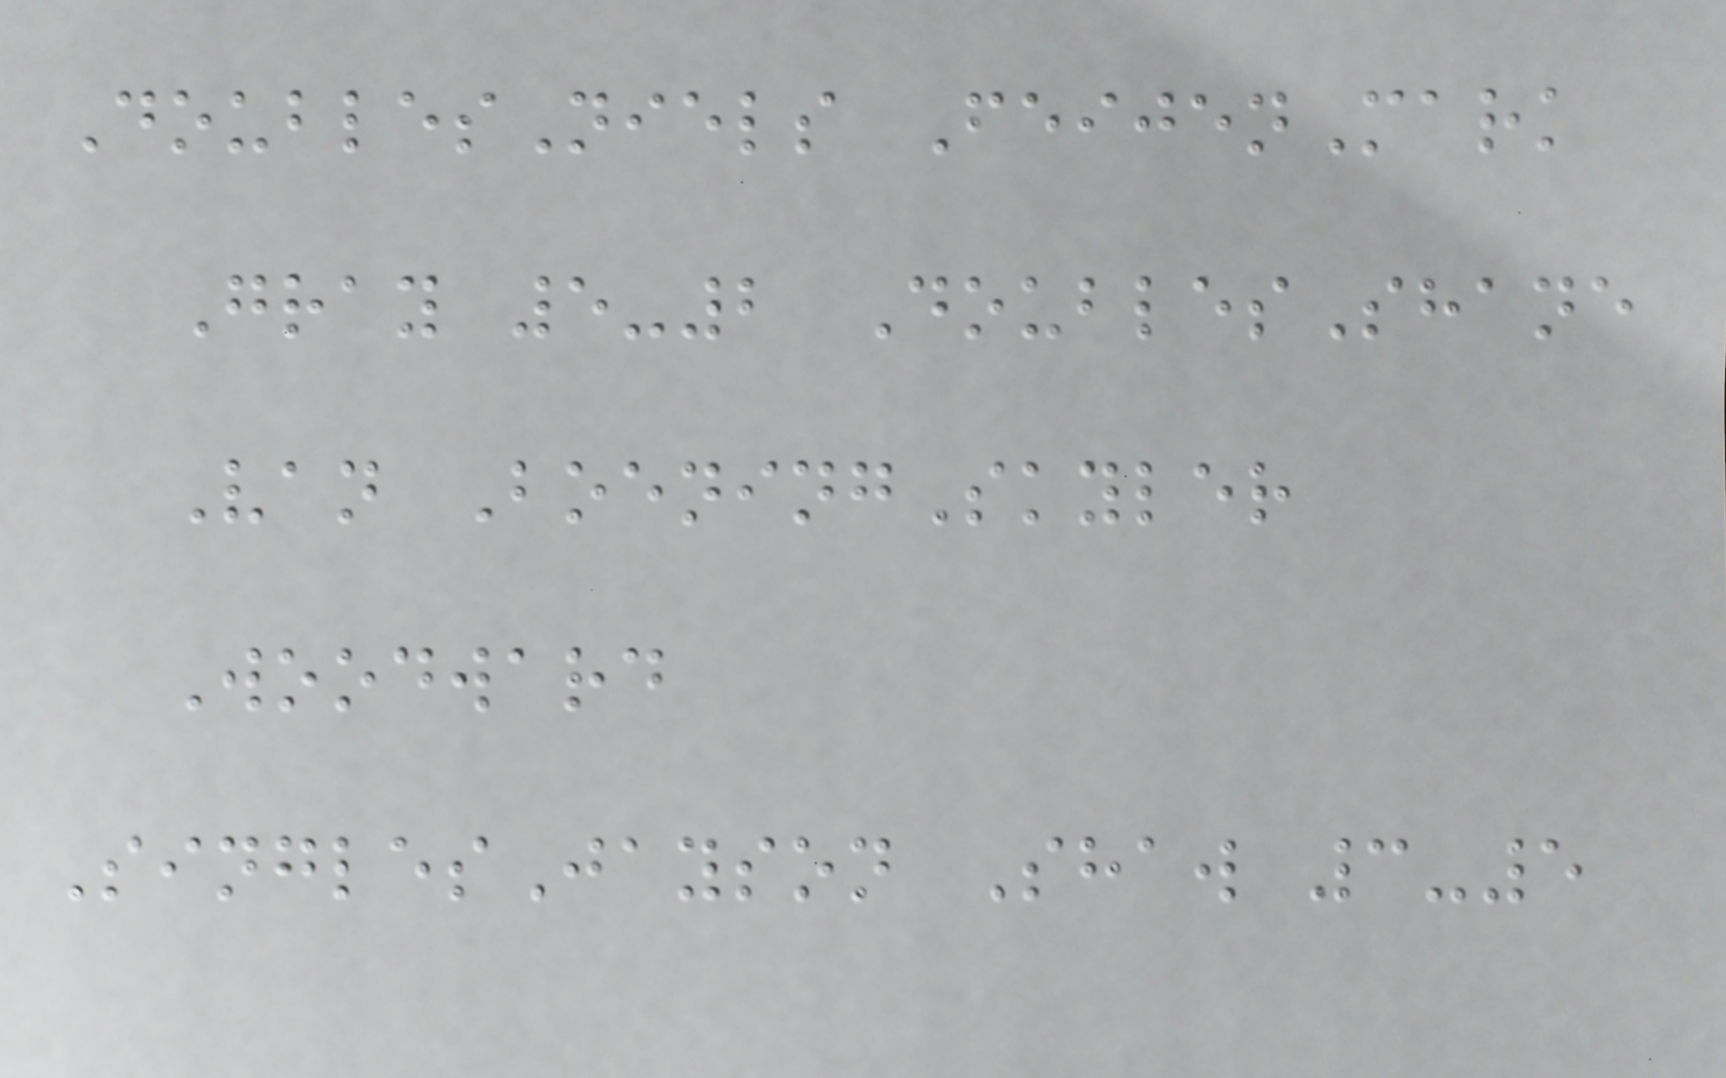DoublesNiels FeijenMark
Gray 5-2 DoublesShane
Van BoeningSkyler
Woodward
SinglesJayson Shaw 3-5
